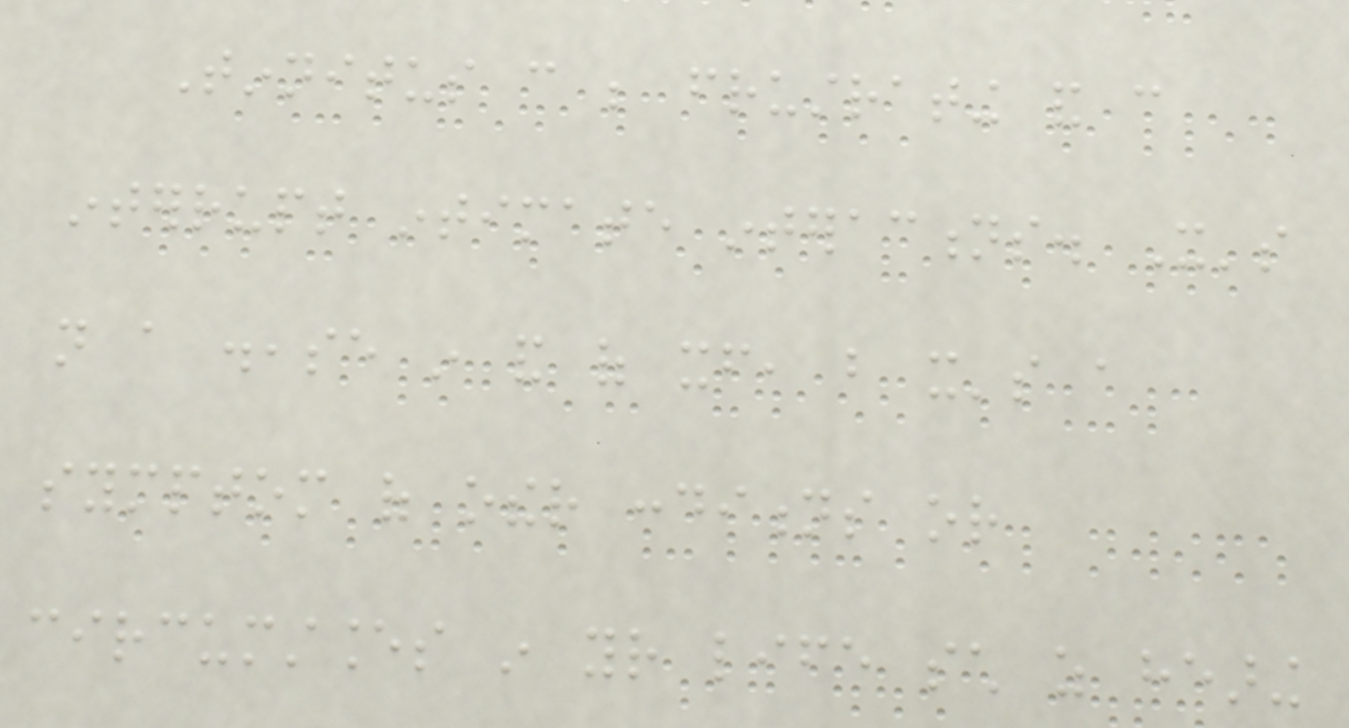Tinnitus can be frustrating and can
interrupt intimate interactions. It's
not a disease in and of itself, but it's a
symptom of other conditions or
circumstances in your life such as hearing
